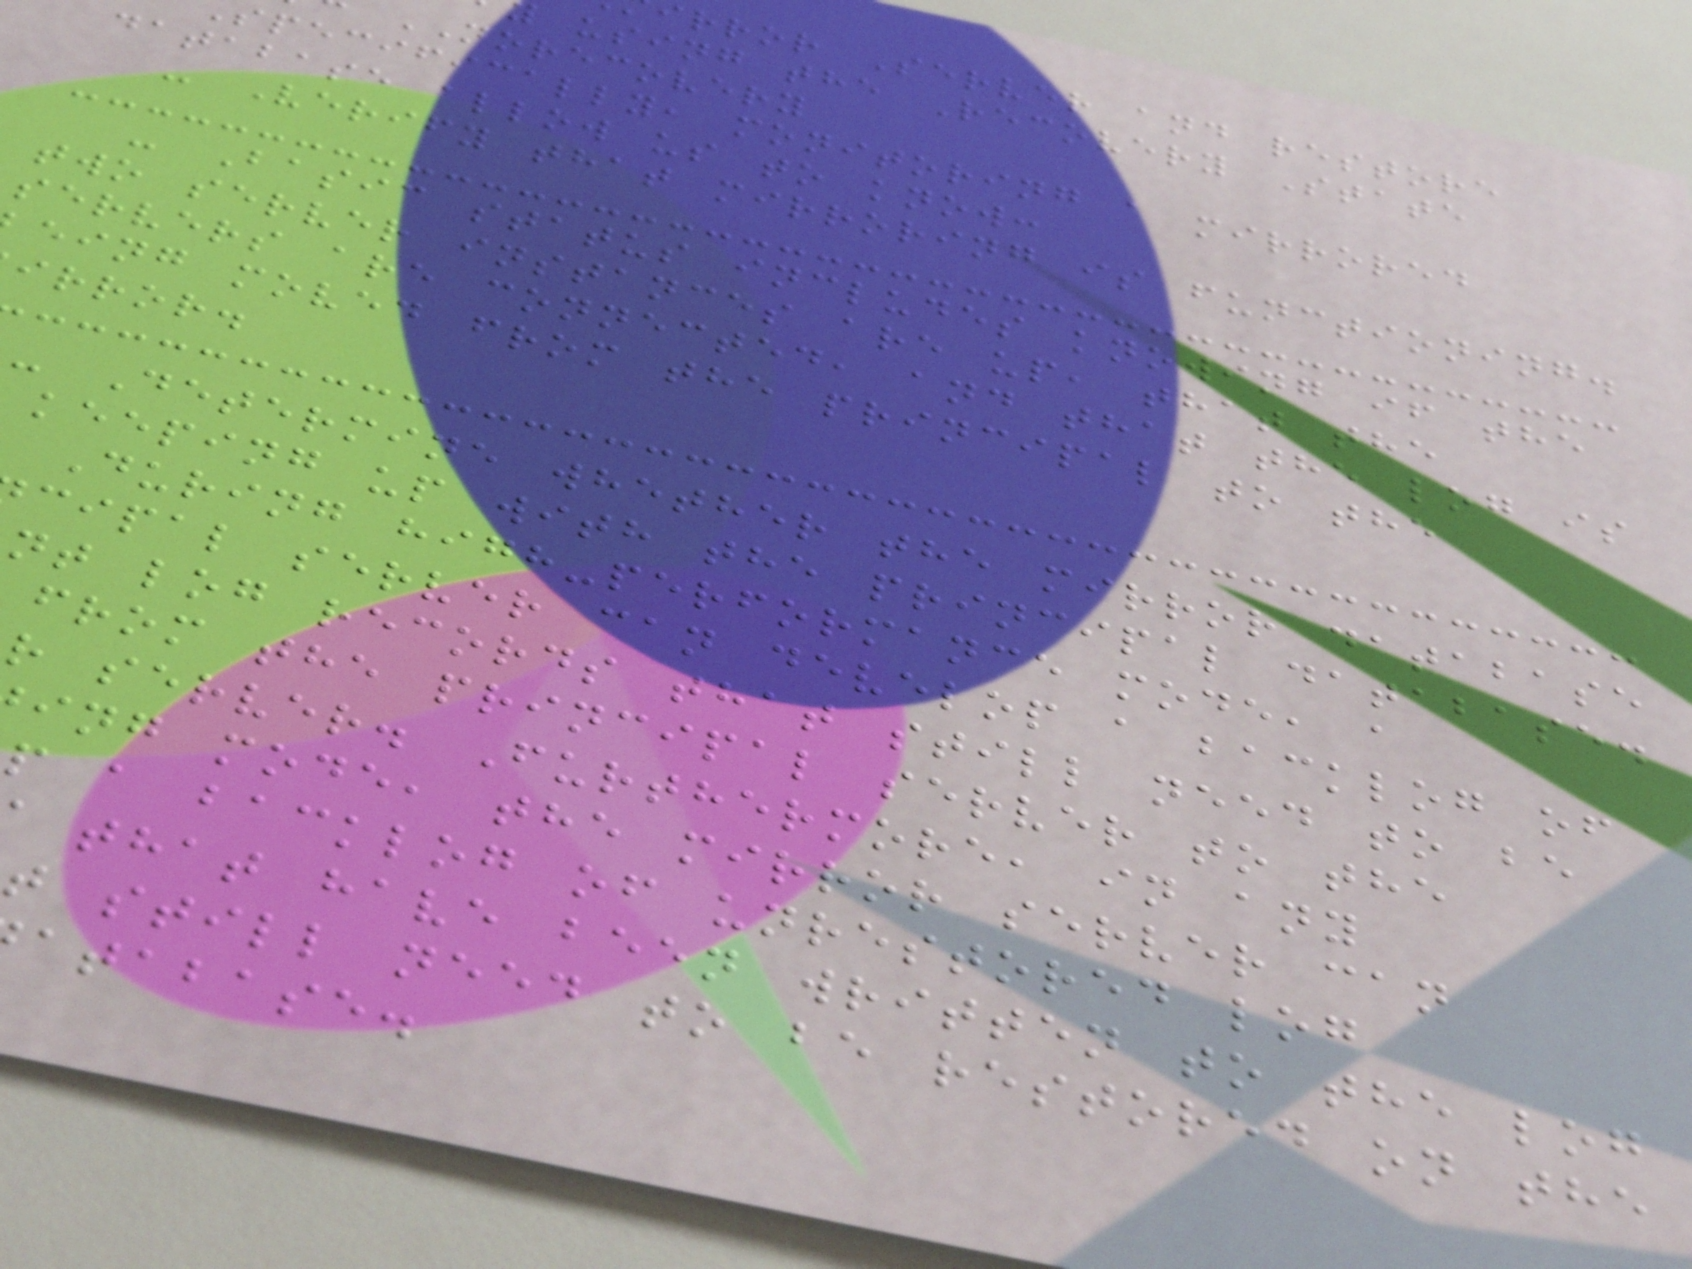rror Server and restore
using the Recovery State
NORECOVERY
specifically, monitoring a mirrored
database allow us to know:
- Verify that mirroring is functioning.
- Basic status includes knowing if the
two server instances are up, that the
servers are connected, and that the log is
eing moved from the principal to the
irror.
- Determine whether the mirror database
keeping up with the principal database.
During high-performance mode, a
cipal server can develop a backlog of
nt log records that still need to be
from the principal server to the
r server. Furthermore, in any
ing mode, the mirror server can
p a backlog of unrestored log
that have been written to the log
t still need to be restored on the
atabase.
